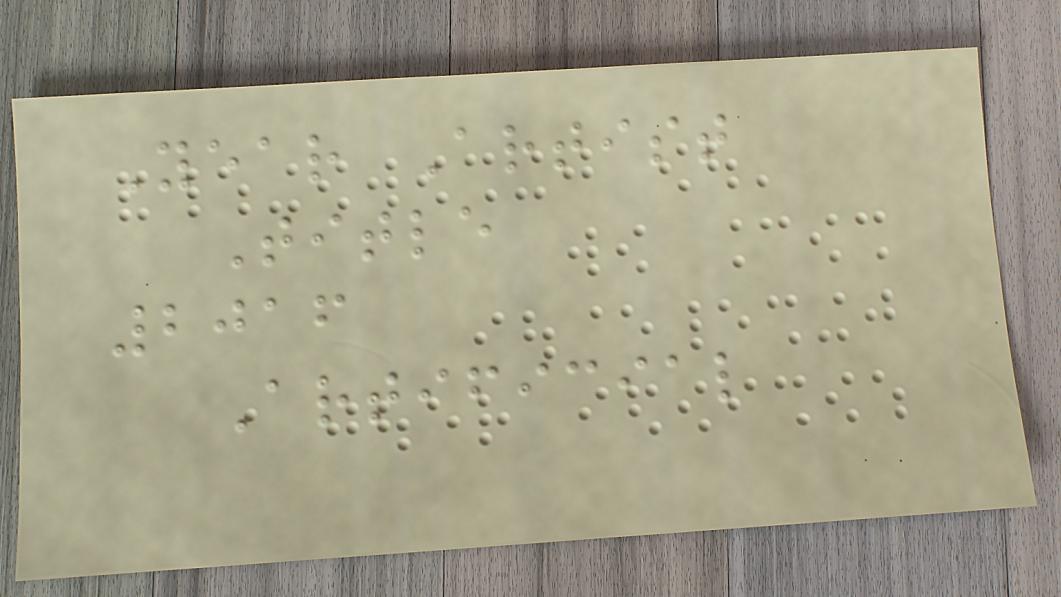Year Artist
Title
2016
Artificial
